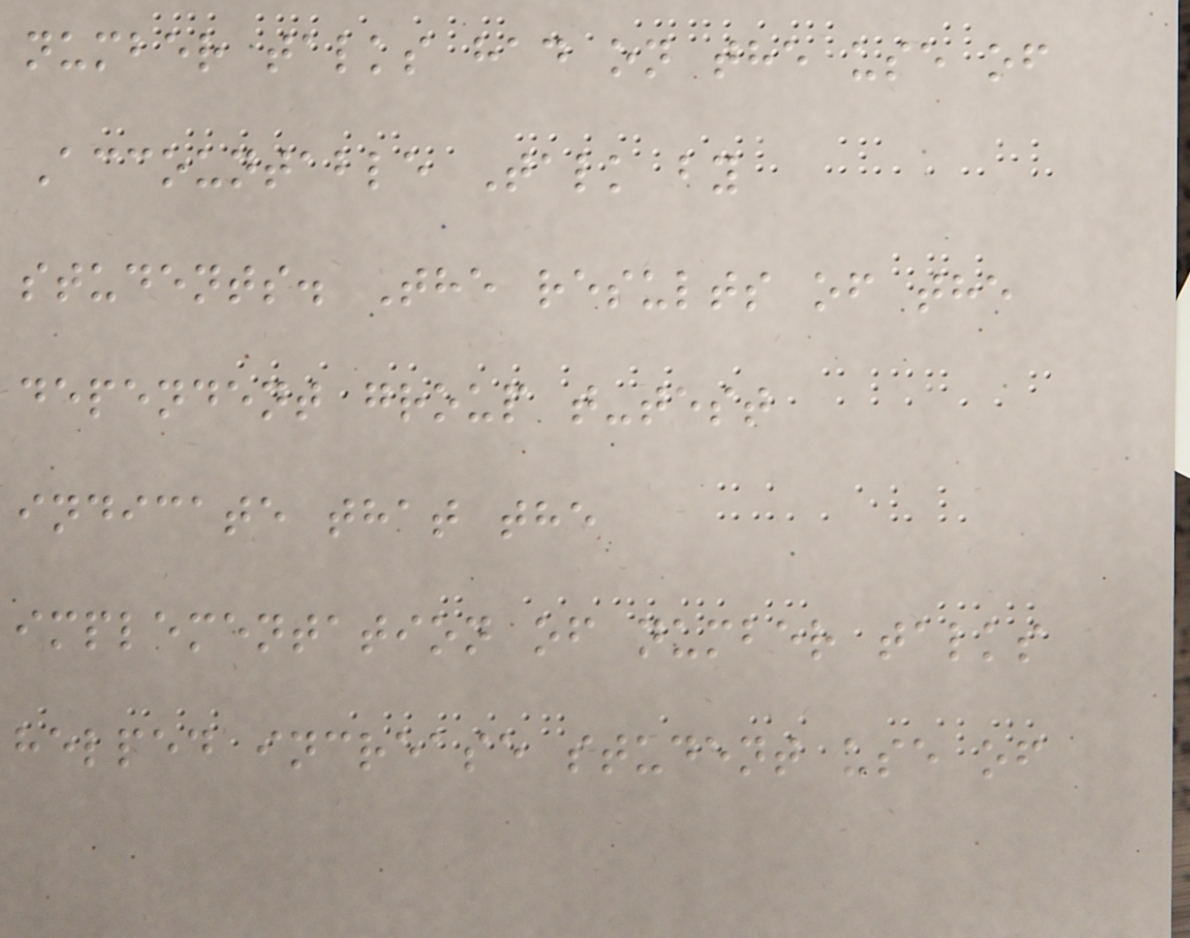number talks had on the use of
Accountable Talk by
students. The results of the
dependent group t-test
indicate that the
implementation of number talks
helped increase student use of
